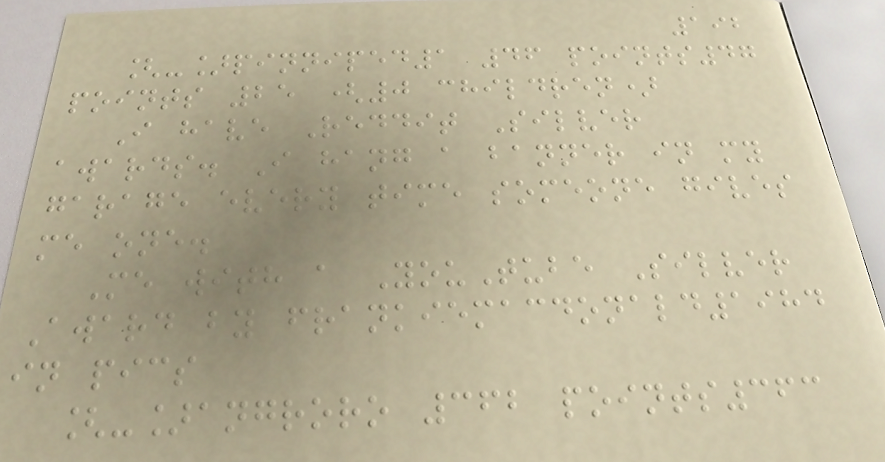192
[-]pinniped1 46 points47
points 25 (0 children)
I have Reddit Silver
awards. I hang a banner in my
garage every time someone gives
me one.
Me with a YouTube Silver
Award by frankiemacdonald1984
in pics
[-]angroro 362 points363
